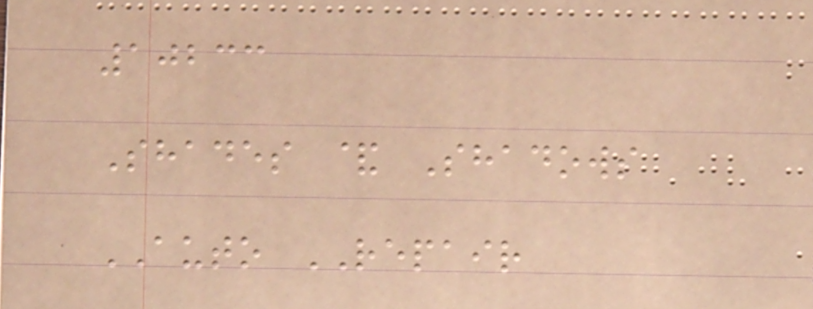10233
Shades & Shadows
AUTO REPAIR
